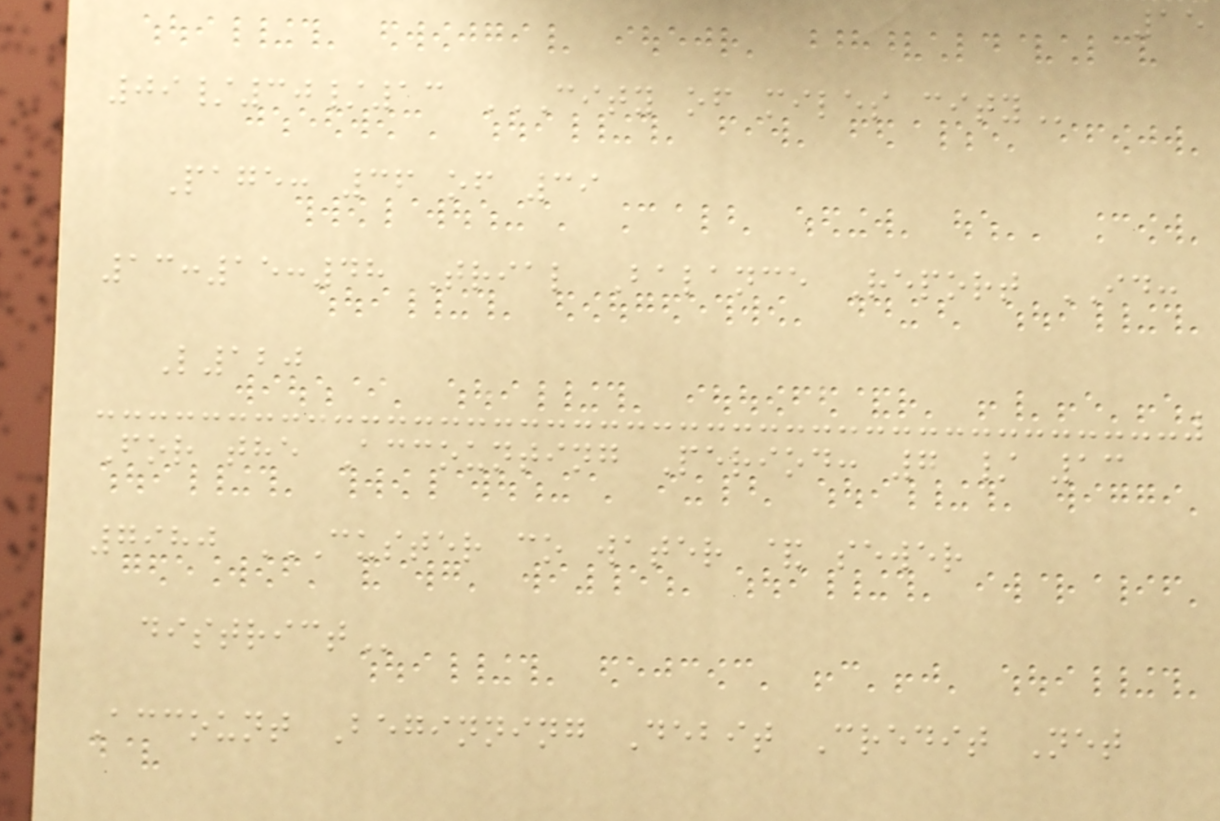15
09/30/13 CITY OF MILES CITY
Page: 36 of 39
13:15:48 Trial Balance Report ID:
L120
For the Accounting Period: 7 / 13
7980 CUSTER CO WATER & SEWER
DISTRICT
Account Beginning Debit Credit Net
